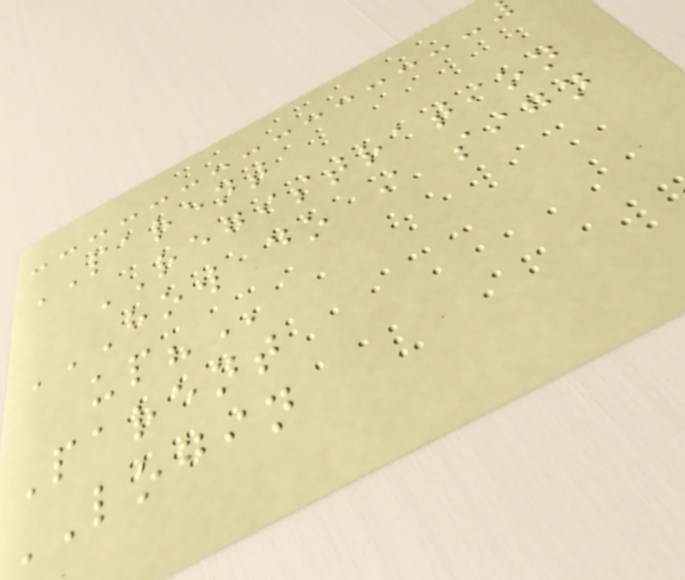PARENT
REGISTRATION
HOW DO I SIGN
UP?
Parent
LOGIN
